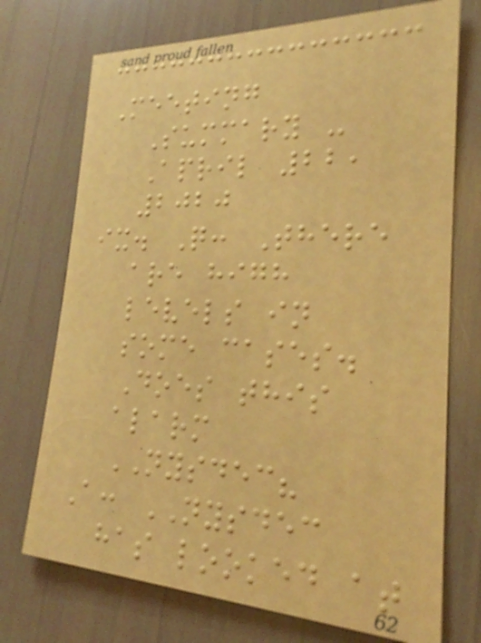Meeting
Summary -
April 22,
2020
ix. Q: There
are high
levels in
some cases.
Does this
alarm
NYSDEC?
A: NYSDEC
has looked at
